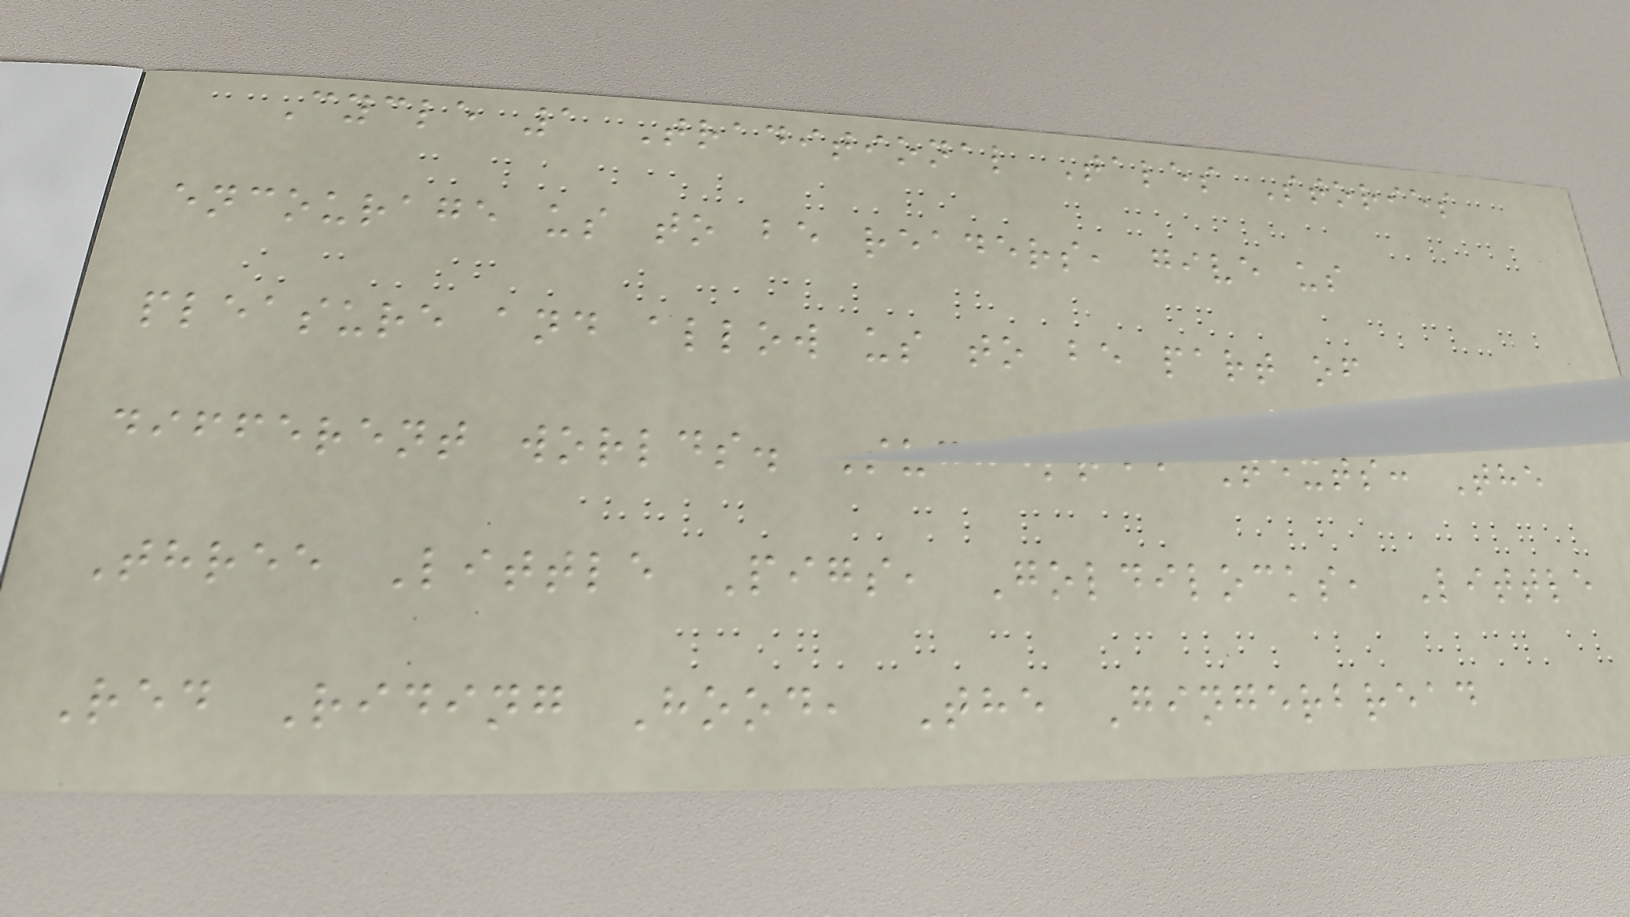Cycle 1 Traditional Tales Stories
encourage us to be readers, give us
pleasure and allow us to be part of
different worlds. Suggested Texts: The
Three Little Pigs, Goldilocks, Little
Red Riding Hood, The Gingerbread
